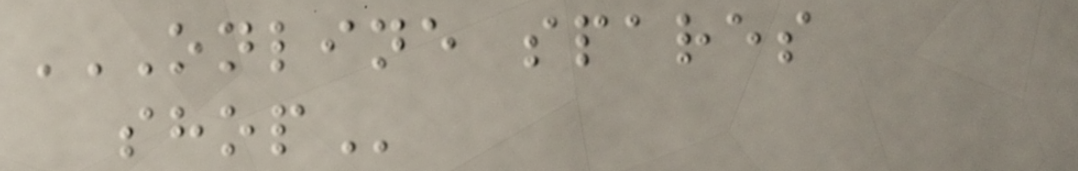ONLINE SPARES
SHOP
